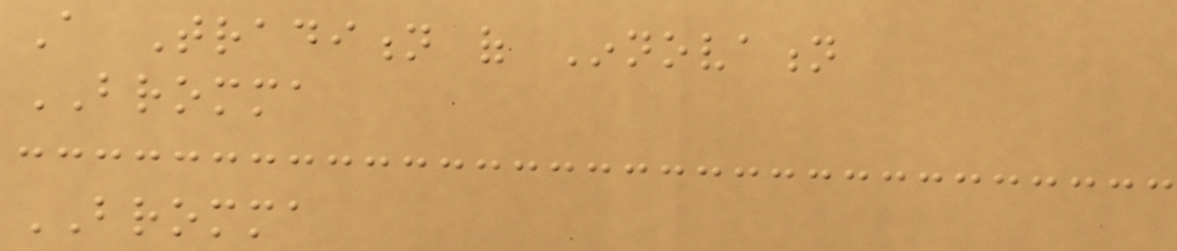A Tradition of Innovation
BROMMA
BROMMA
